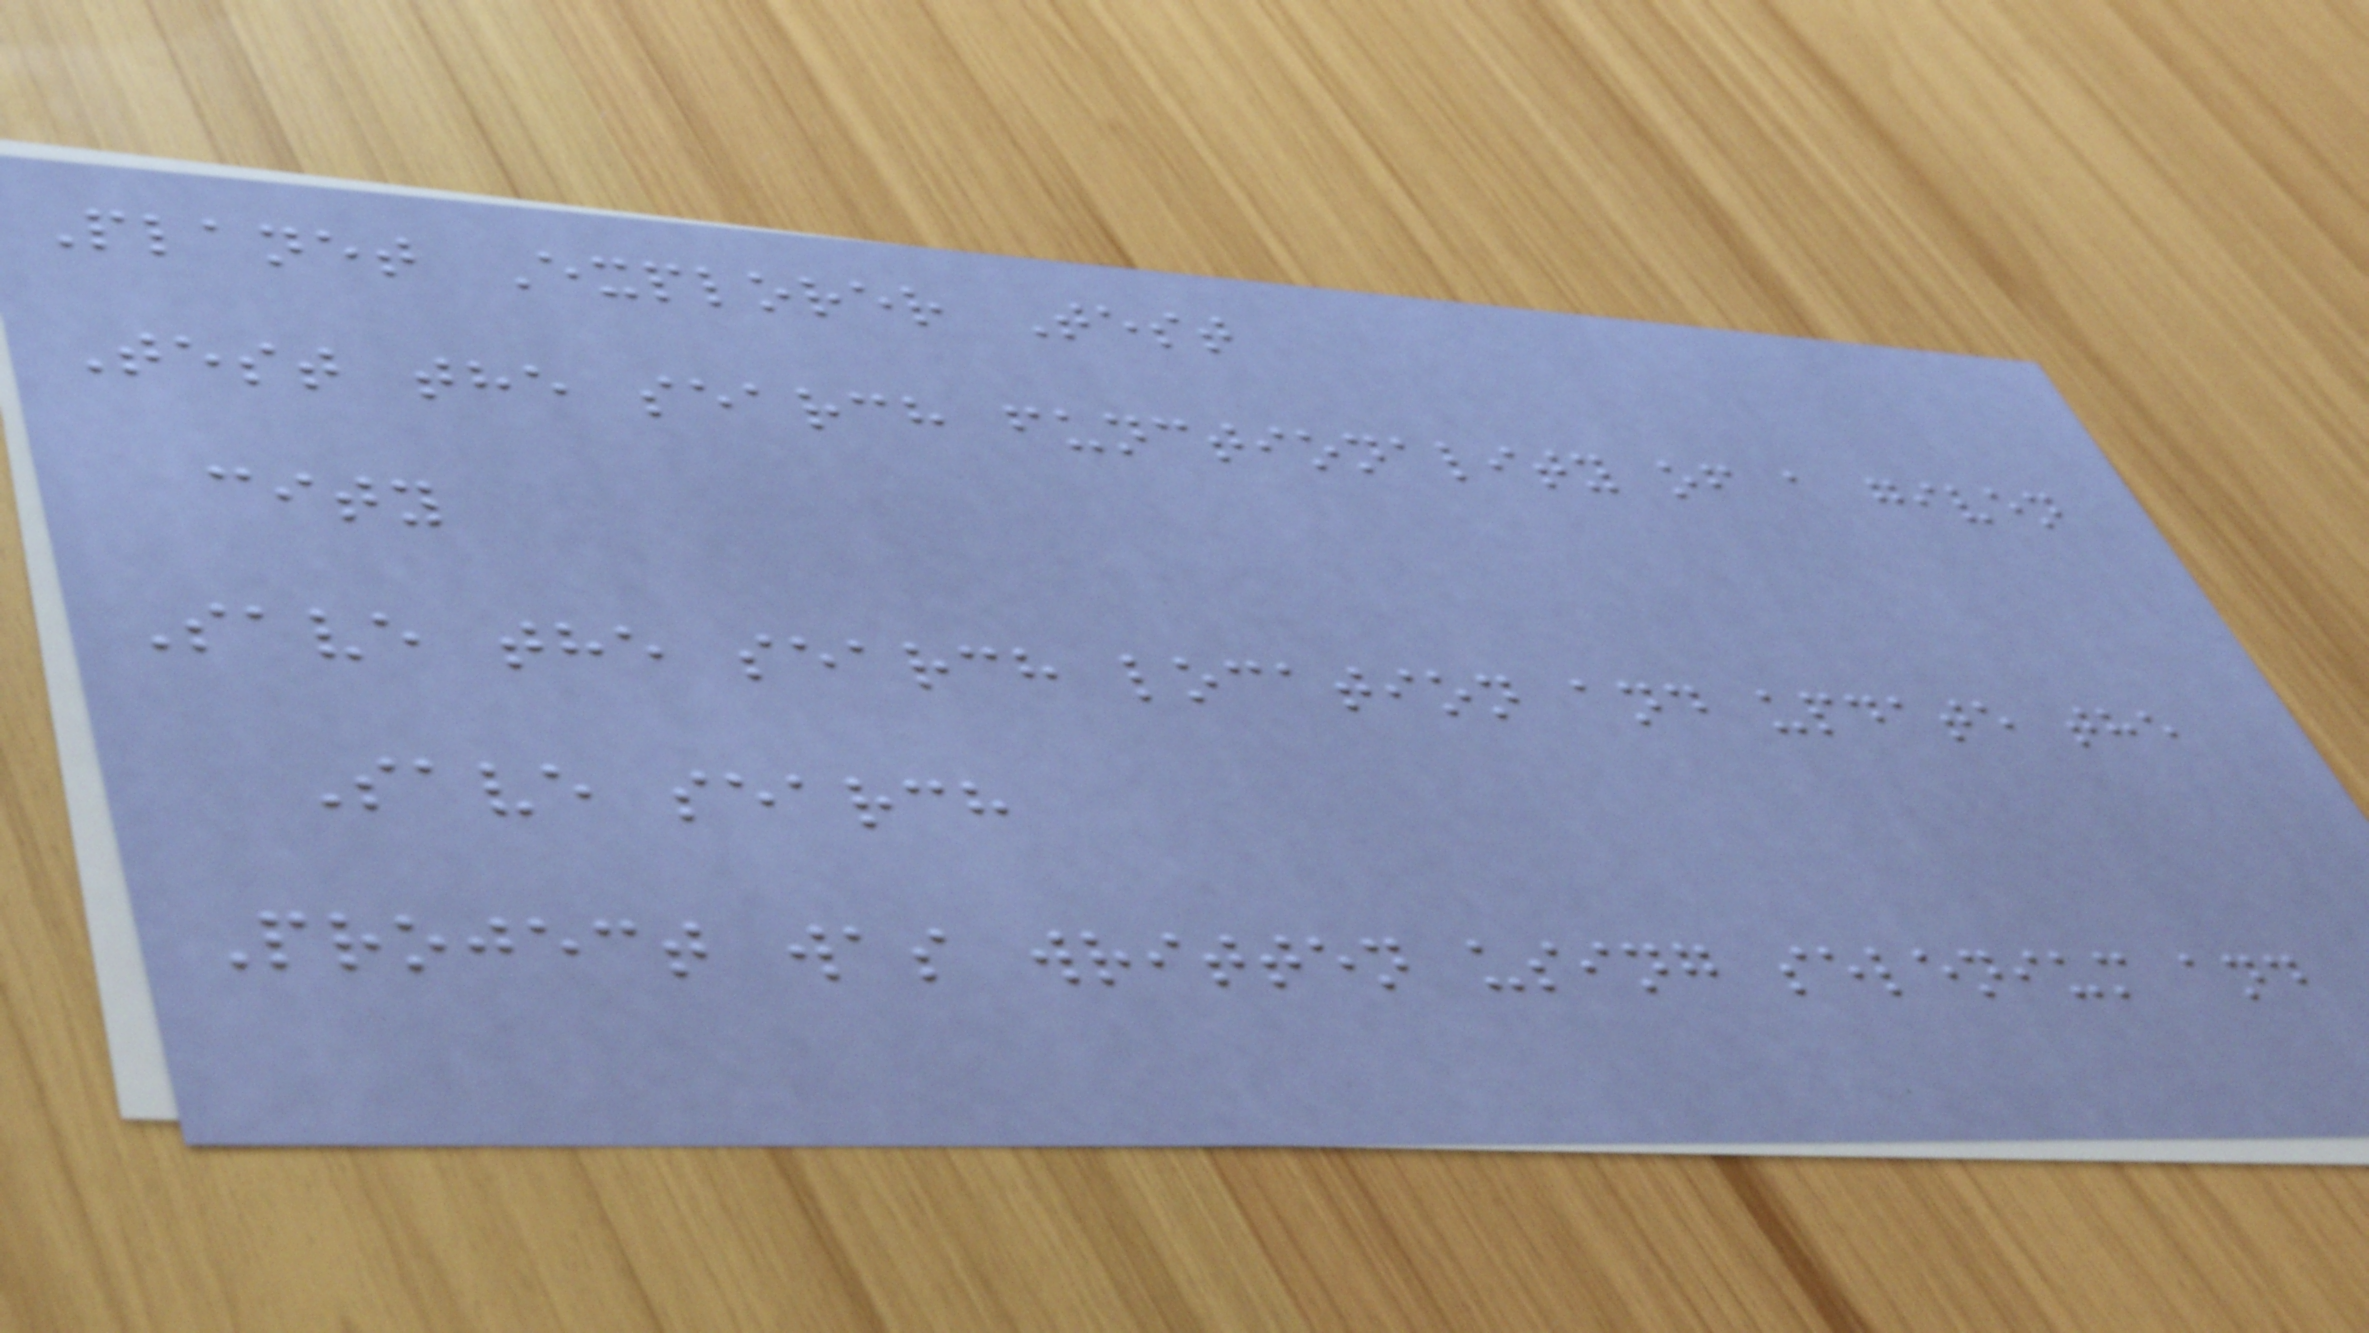Planet Explorer Test
Test the search functionality of a given
city
Save the search location and update the
Save search
Project was written using selenium and
